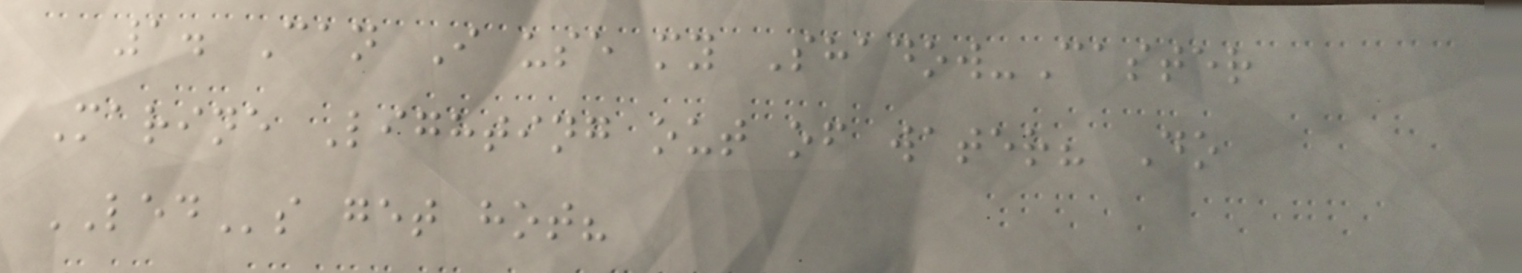1. Can I use my Shadow-Caster
Marine Lighting out of water? Do
LEDs get hot?
